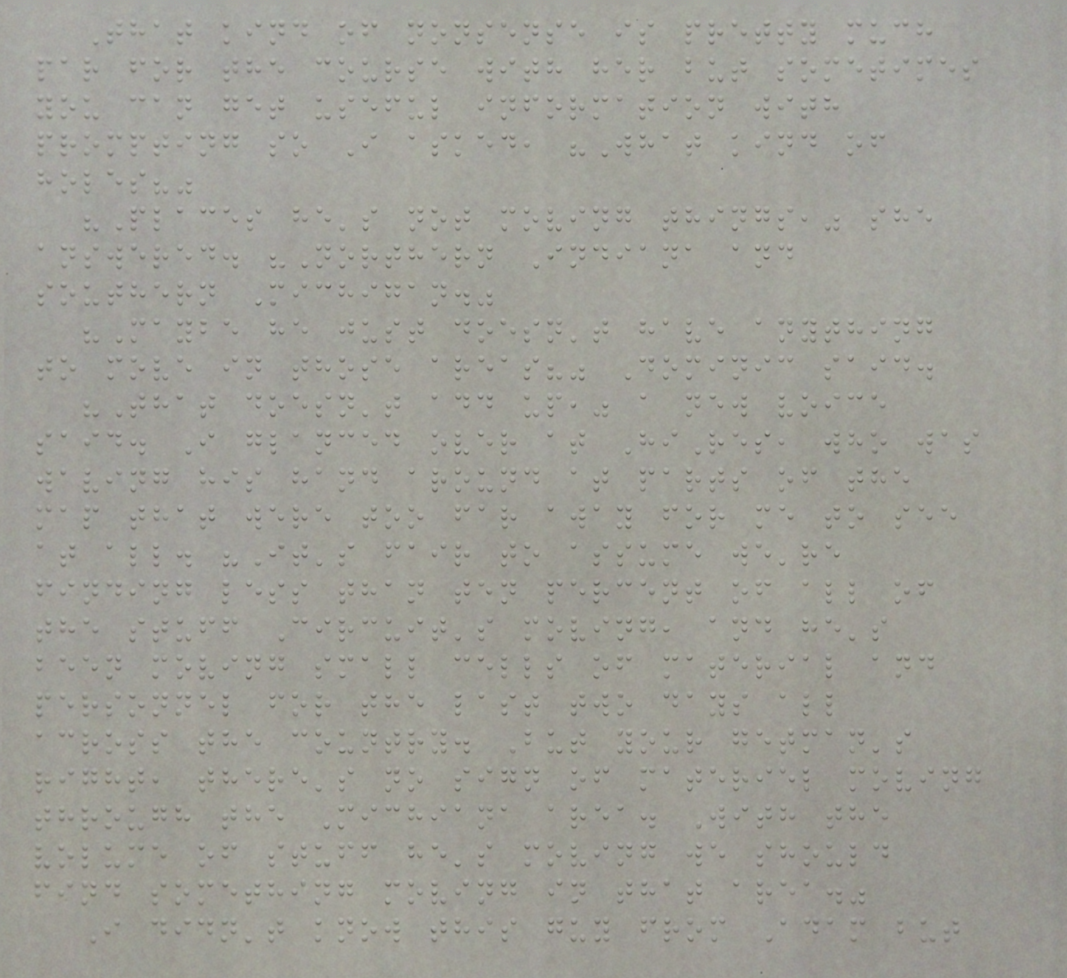That kind of nonsense is pretty much
par for the course with her but sometimes
you can get useful information with
prompting so I asked, "What kind of
holes?"
"Places he's not moving things," she
answered. "Northern Indiana and
southern Michigan."
"Maybe he just doesn't have anything
to move in those areas?" Dominic said.
"That doesn't add up," a new voice
said. I glanced over at HiRes, who was
waving his hand around at parts of the
map that were too far away for me to see
at all. "It's fair to assume we're
finding less than ten percent of all of
the stuff Circuit's moving, and he's
been moving small cells of material and
personnel for the last two days all
across the country. But your getman's
right, there's no sign of materiel moving
through the Michiana area. With the
volume of stuff he's moving we should
find something moving in that area."
I didn't know this guy from Adam but
